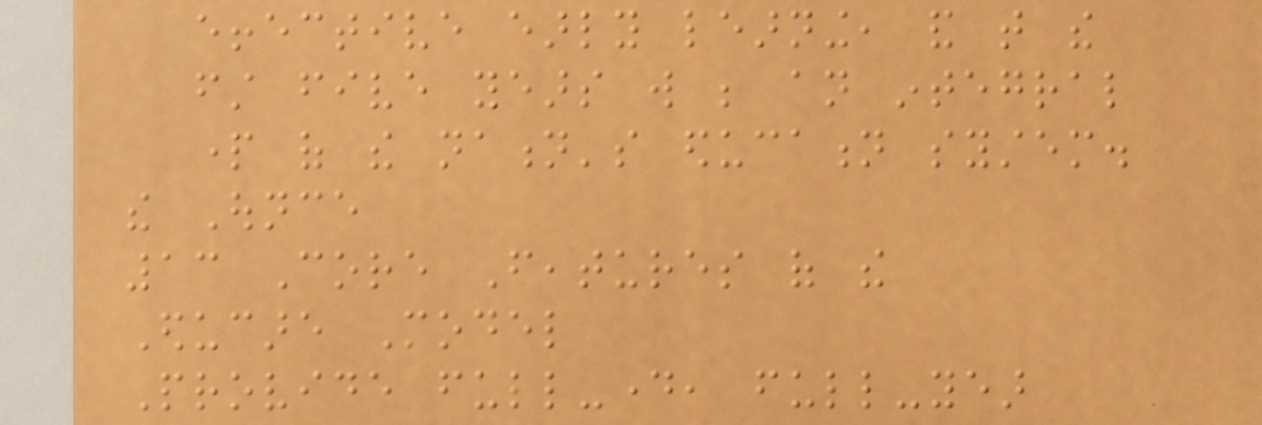effective early learning, and that the
first five years will be an integral
part of the nation's education system.
the Ounce
13 Core Features of the
Educare Model
Provide full-day, full-year
